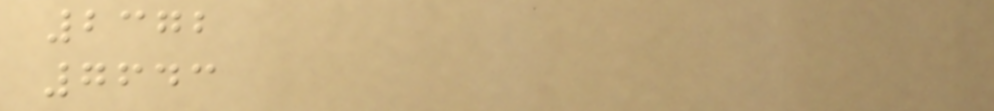2372
7643
